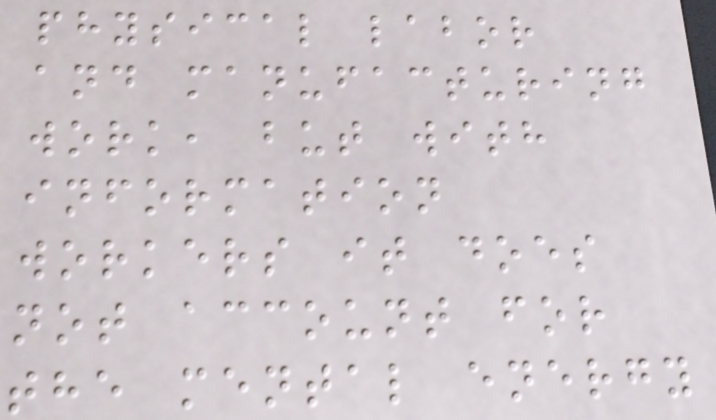physical labor
and manufacturing
work, but with
information
workers it does
not account for
the mental energy
